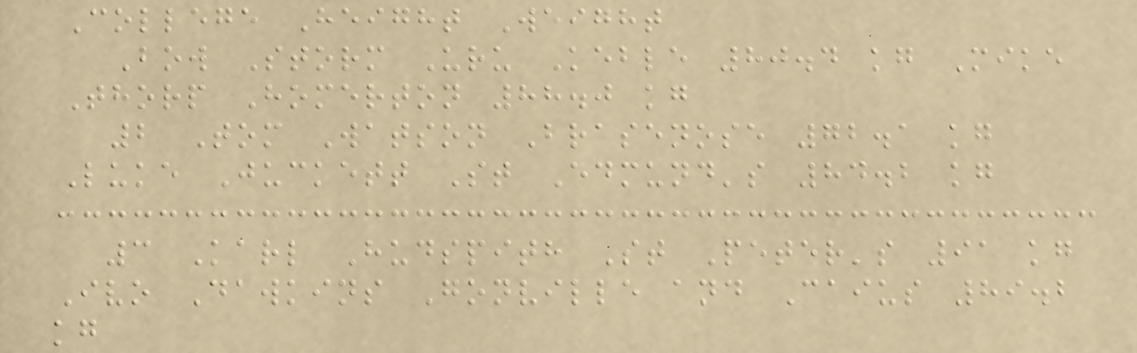College Height Weight
Bow Storm Uru Keble 80.4 kg Mike
Thorp Homerton 88.0 kg
2 Tom Watson Brasenose 72.1 kg
Luke Juckett St Edmund's 84.2 kg
3 Karl Hudspith St Peter's 91 kg
Ivo Dawkins Gonville and Caius 89.2
kg
